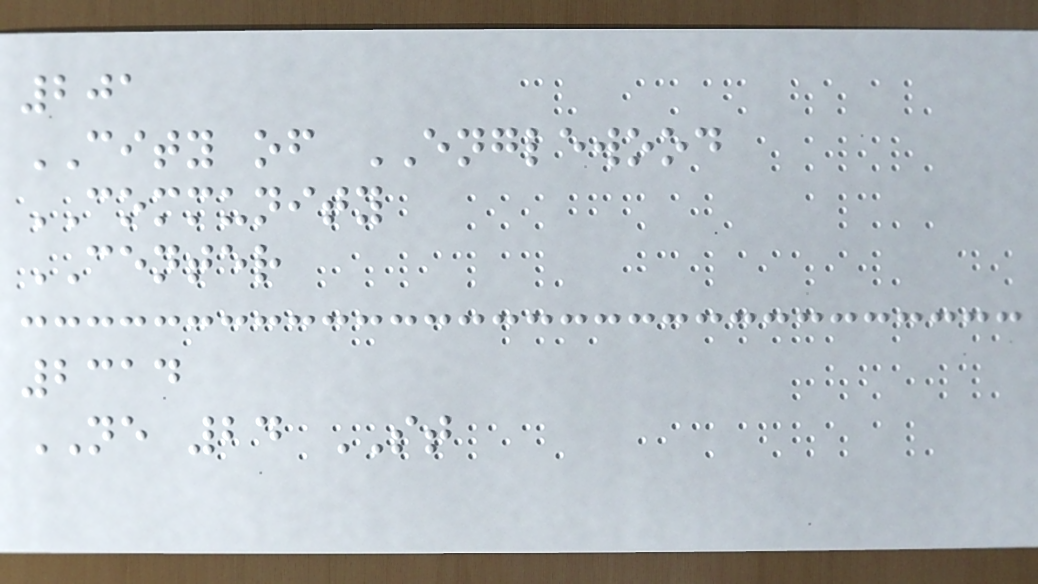201
CITY of ENGLEWOOD
COMMUNITY
CENTER
2314
NE 24 ST
